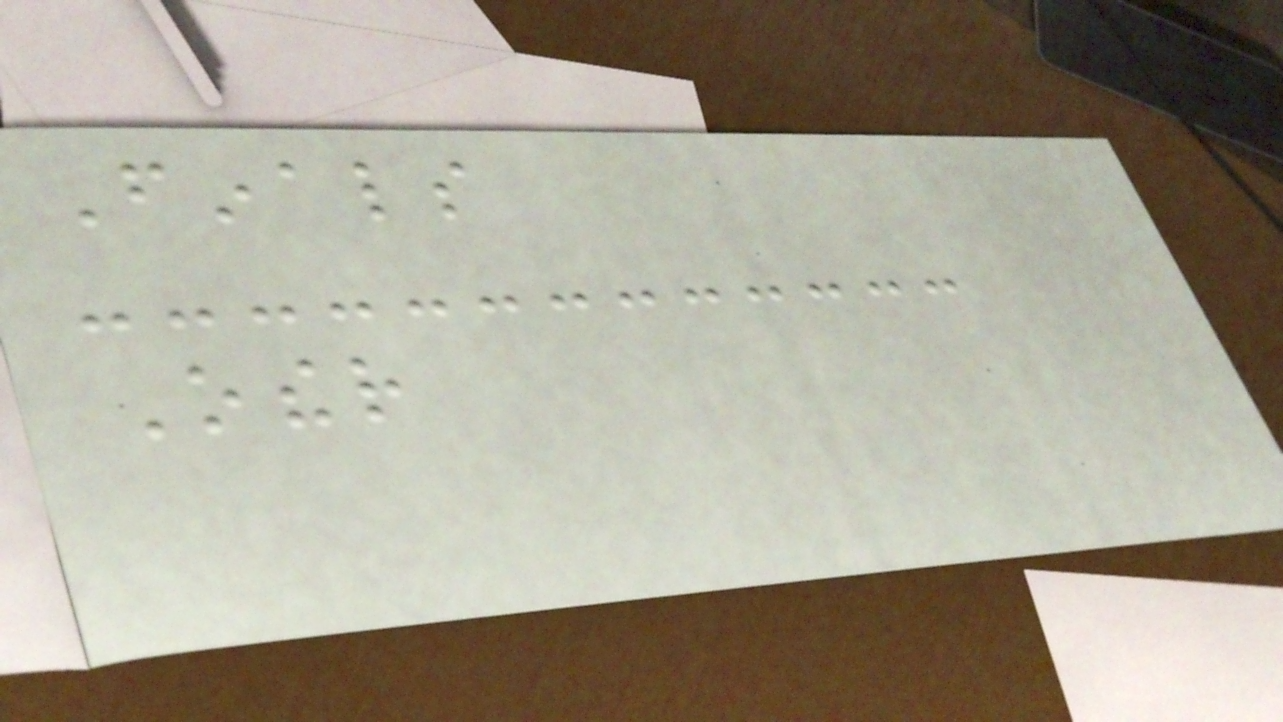Finals
Other
